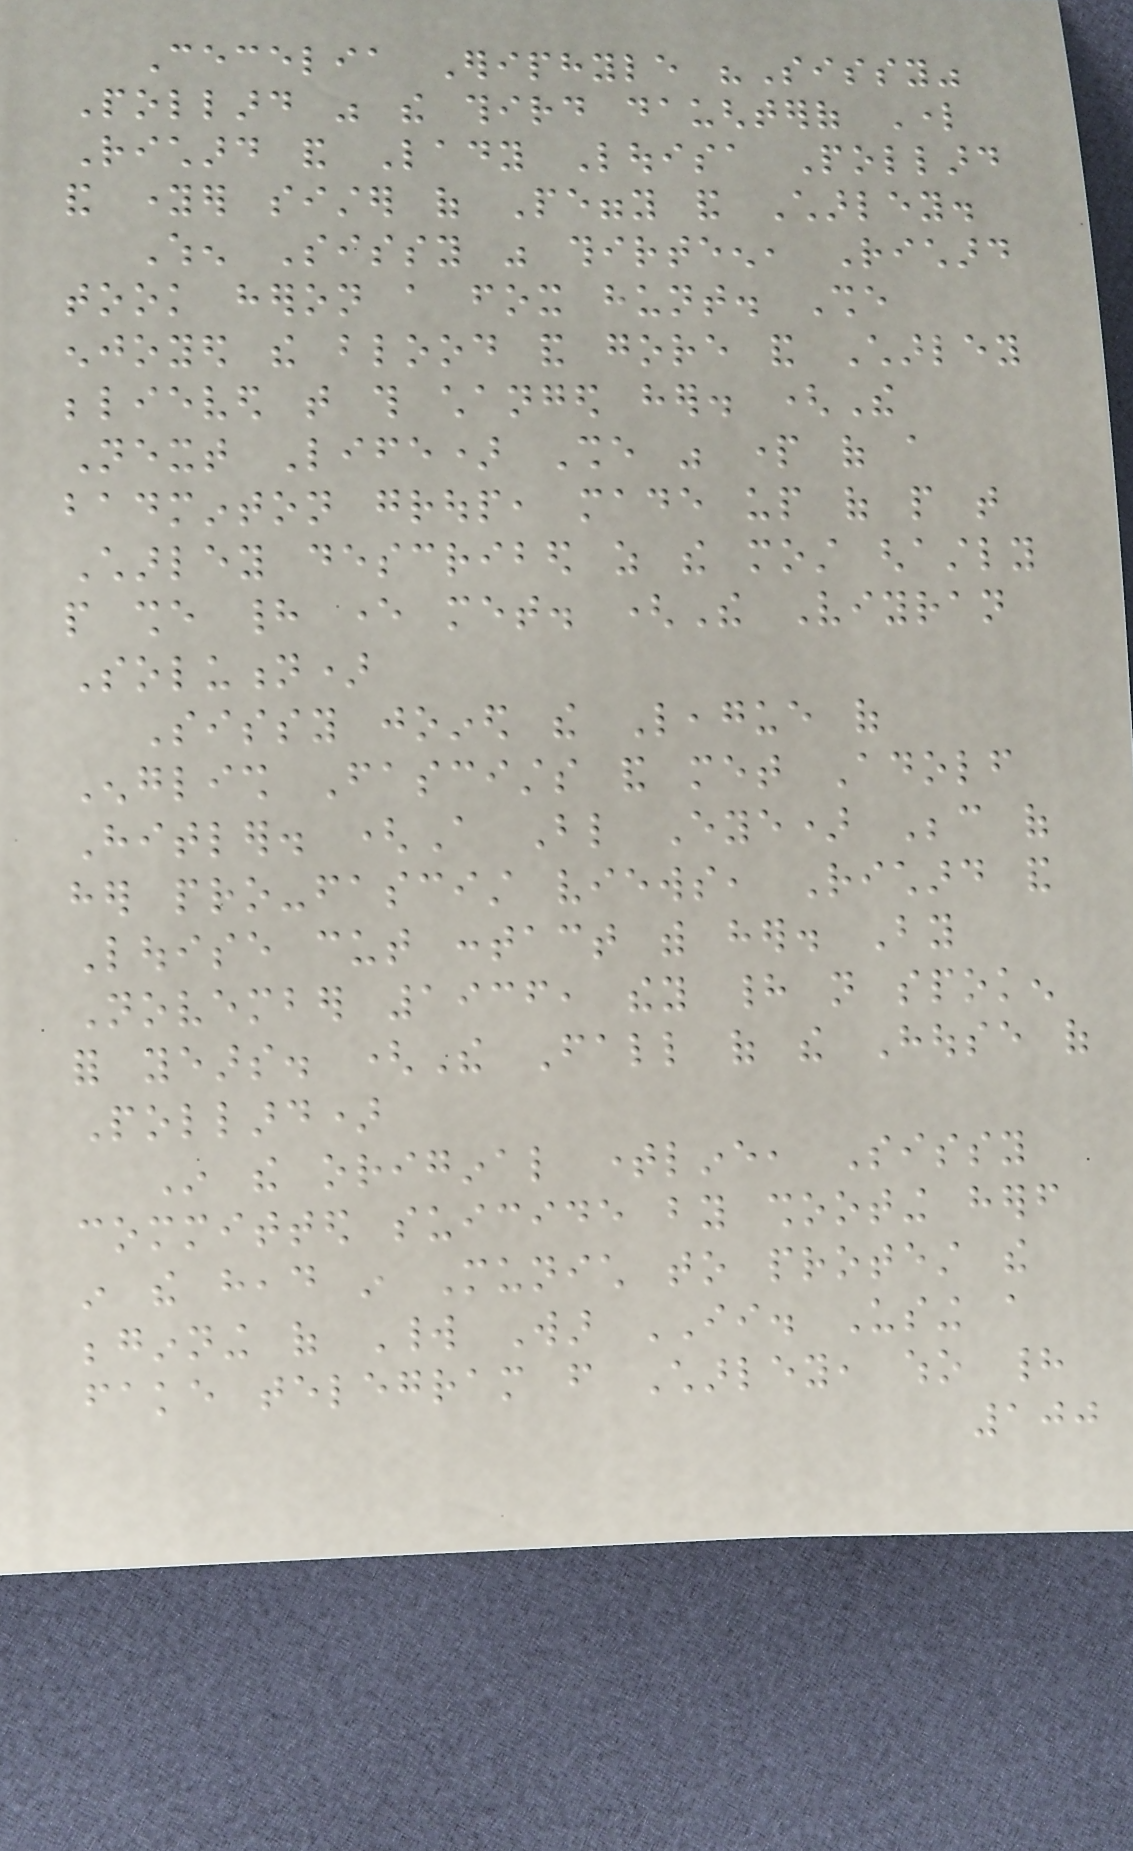Cecelia Eriphyle "Sissy"
Pollard was the third daughterof Lord
Richard and Lady Louisa Pollard
and younger sister of Peggy and Charley.
When Sissy was thirteen, Richard
took heron a fox hunt. She
enjoyed the blood and gore and Charley
believed that this changed her. (The
Next Life) She was part of a
badminton group, made up of people that
Charley described as the most ghastly
people she had ever met. (The Viyran
Solution)
Sissy joined the League of
English Fascists and met Adolf
Hitler. (A Blind Eye) Because of
her pro-fascist views, Richard and
Louise cut contact with her. By
November 1936, they had not spoken
for years. (The Fall of the House of
Pollard)
In the original timeline, Sissy
committed suicide by shooting herself
in the head in Munich to protest the
beginning of World War II. Using a
fake telegram from Charley, who had
100
